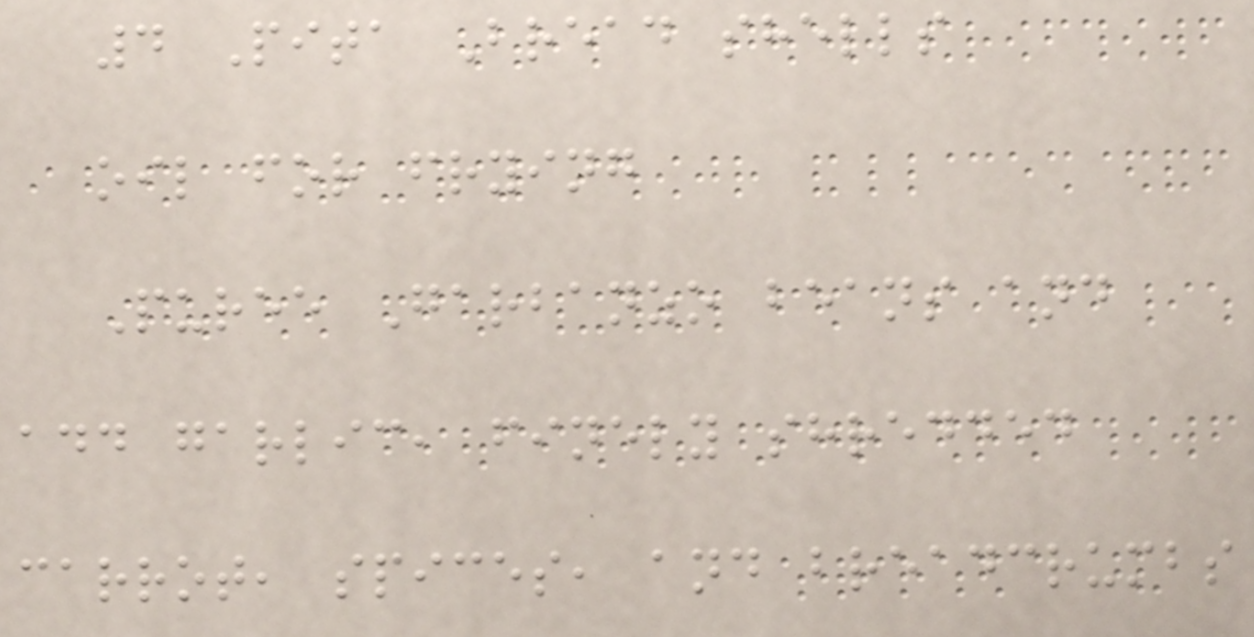4 Pita Bread shells
oil for frying
Puree Garbanzo beans and
add garlic, finely shredded
carrot, spices, and breadcrumbs
